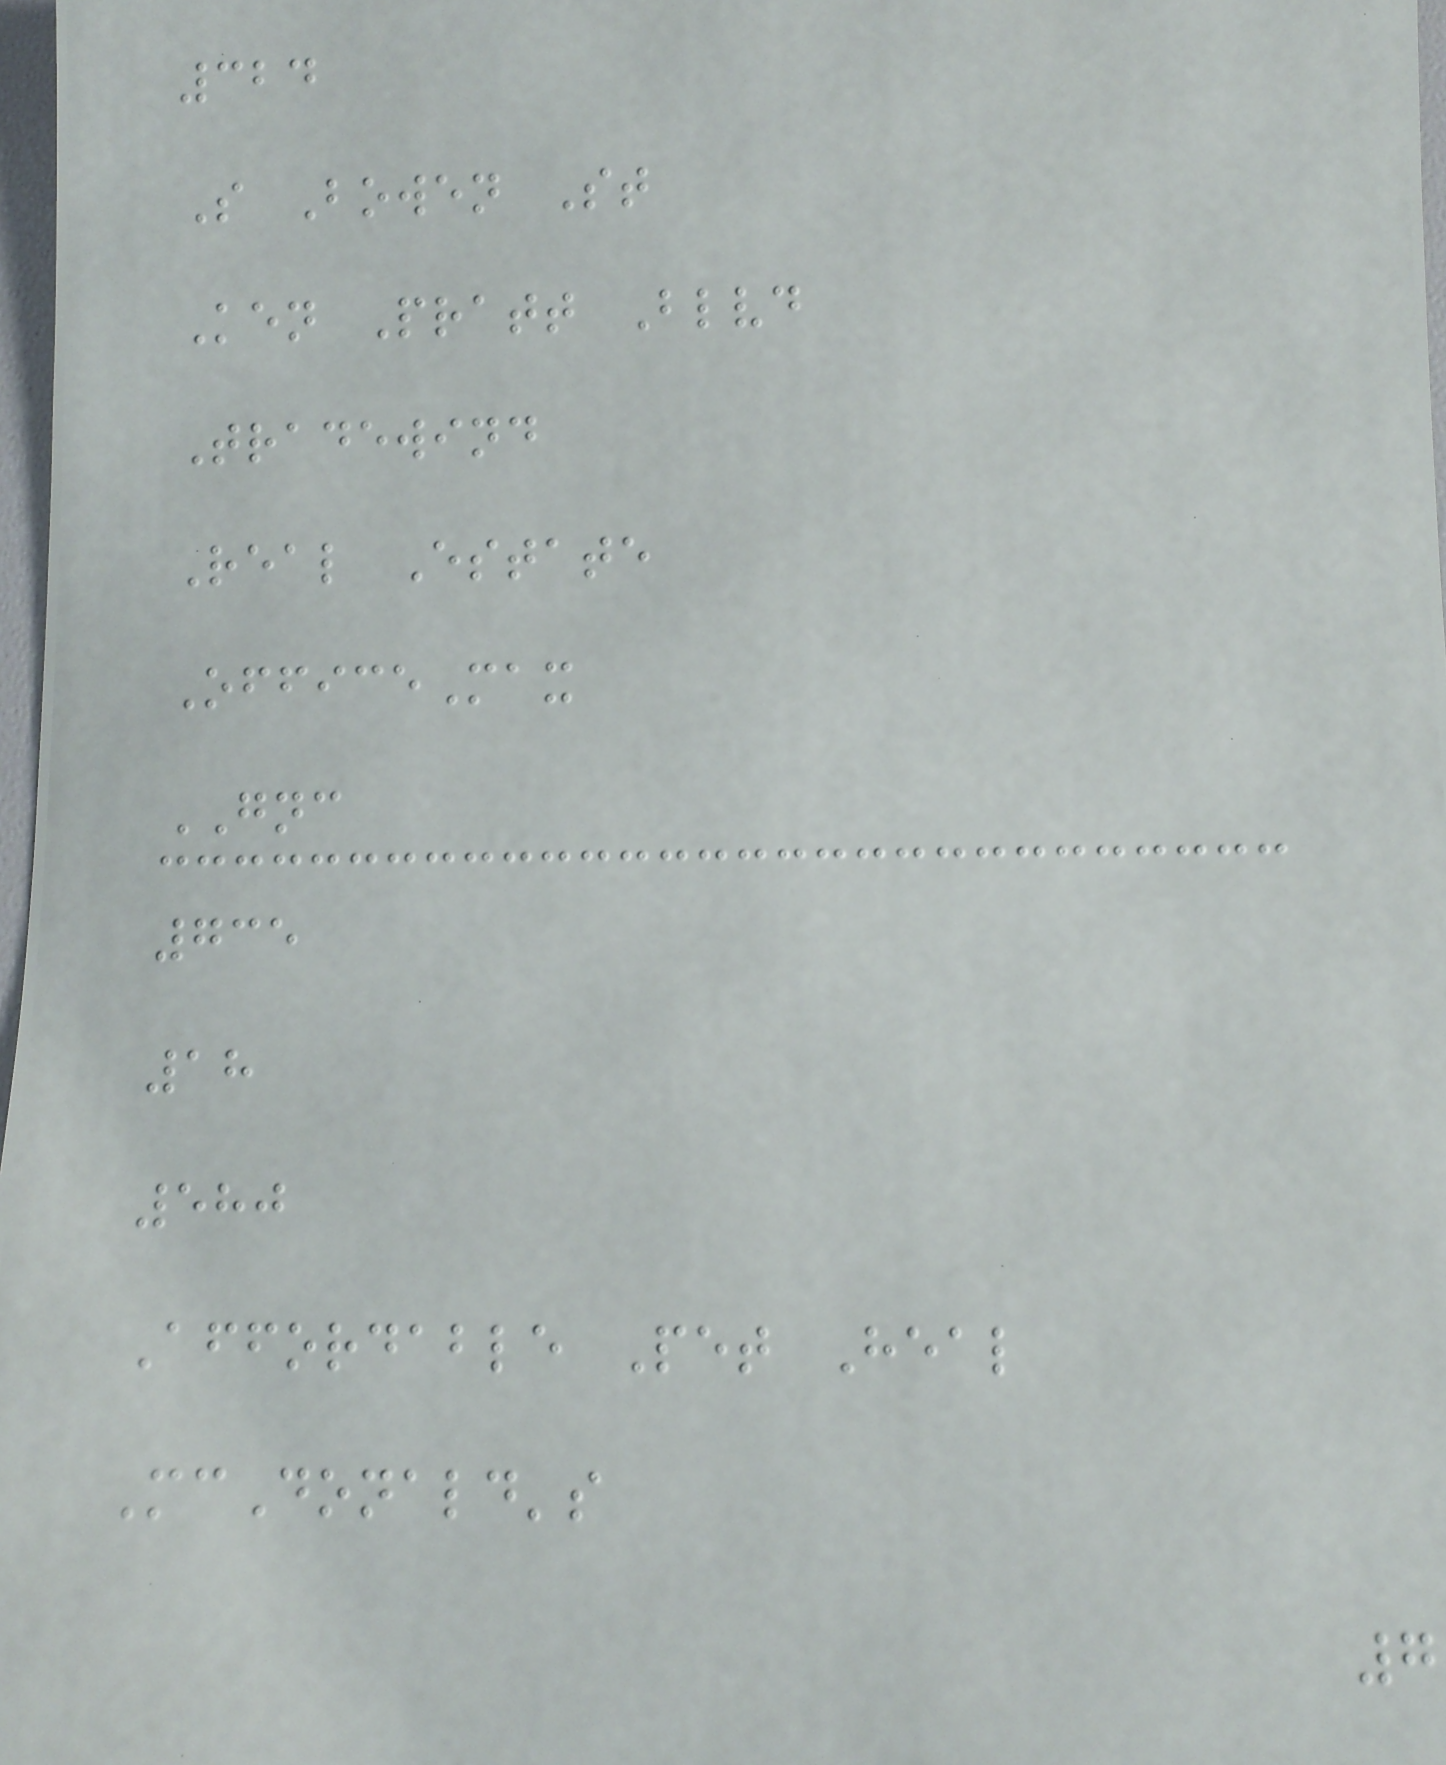324
S Bowen St
Ken Pratt Blvd
Tradewind
Real Estate
OfficeMax
GNC
735
18
580
Affordable Pet Heal
McDonald's
7
